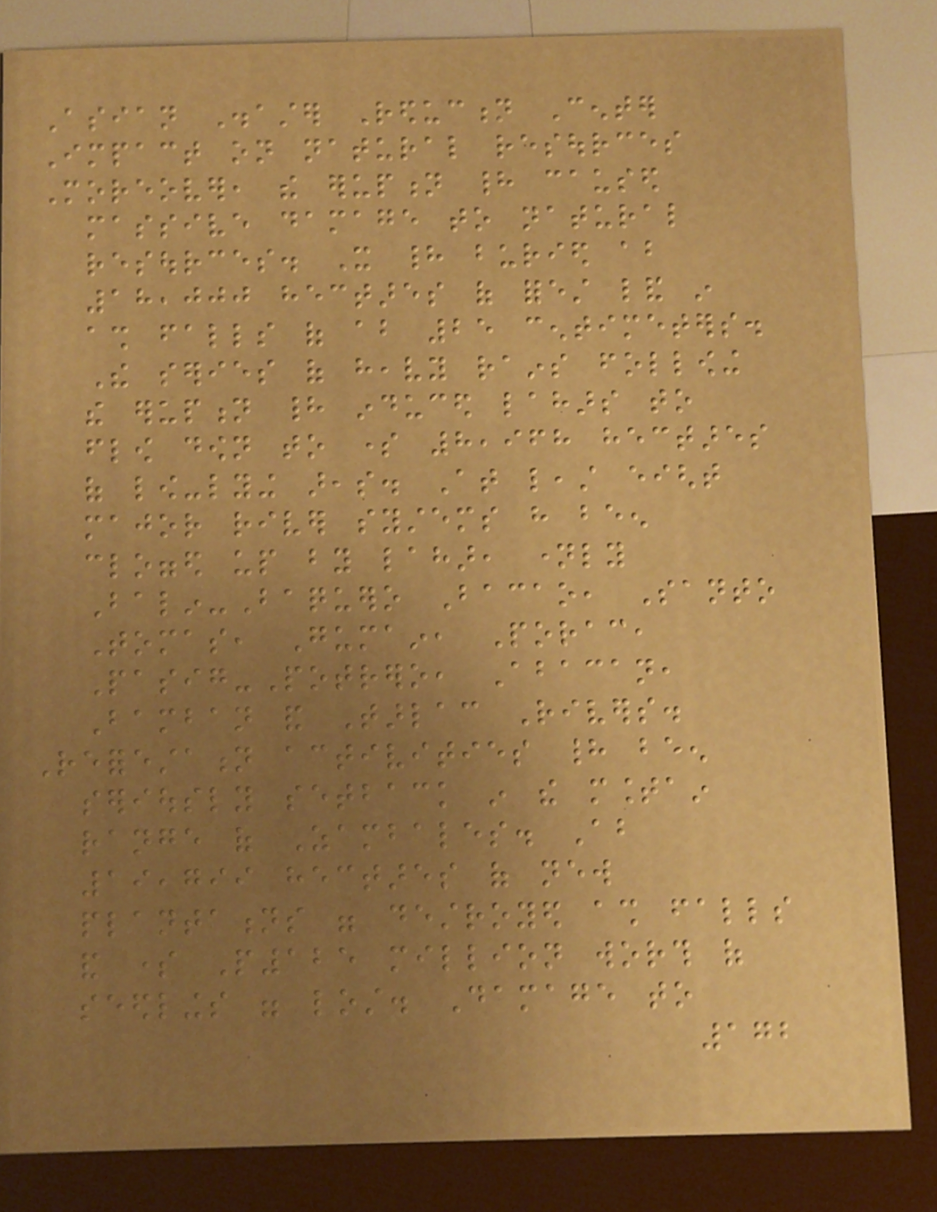Asian Disaster Reduction Center
Impact on natural resources
Moreover, the eruption had caused
massive damage to natural
resources. It had buried about
18,000 hectares of forest land in
ash falls of about 25 centimeters.
The series of heavy rains following
the eruption had induced lahars to
flow down to some 8,968 hectares
of low-lying areas. At least eight
major river systems have been
clogged up by lahar, namely
Balin-Baquero Bacao, Santo
Tomas, Gumain, Porac,
Pasig-Potrero, Abacan,
Bamban and Tarlac Rivers.
Reforestation activities had been
seriously setback in the mountain
range of Zambales. About
19,799 hectares of new
plantations were destroyed ash falls
and some P125 million worth of
seedlings were lost. Damage to
172
